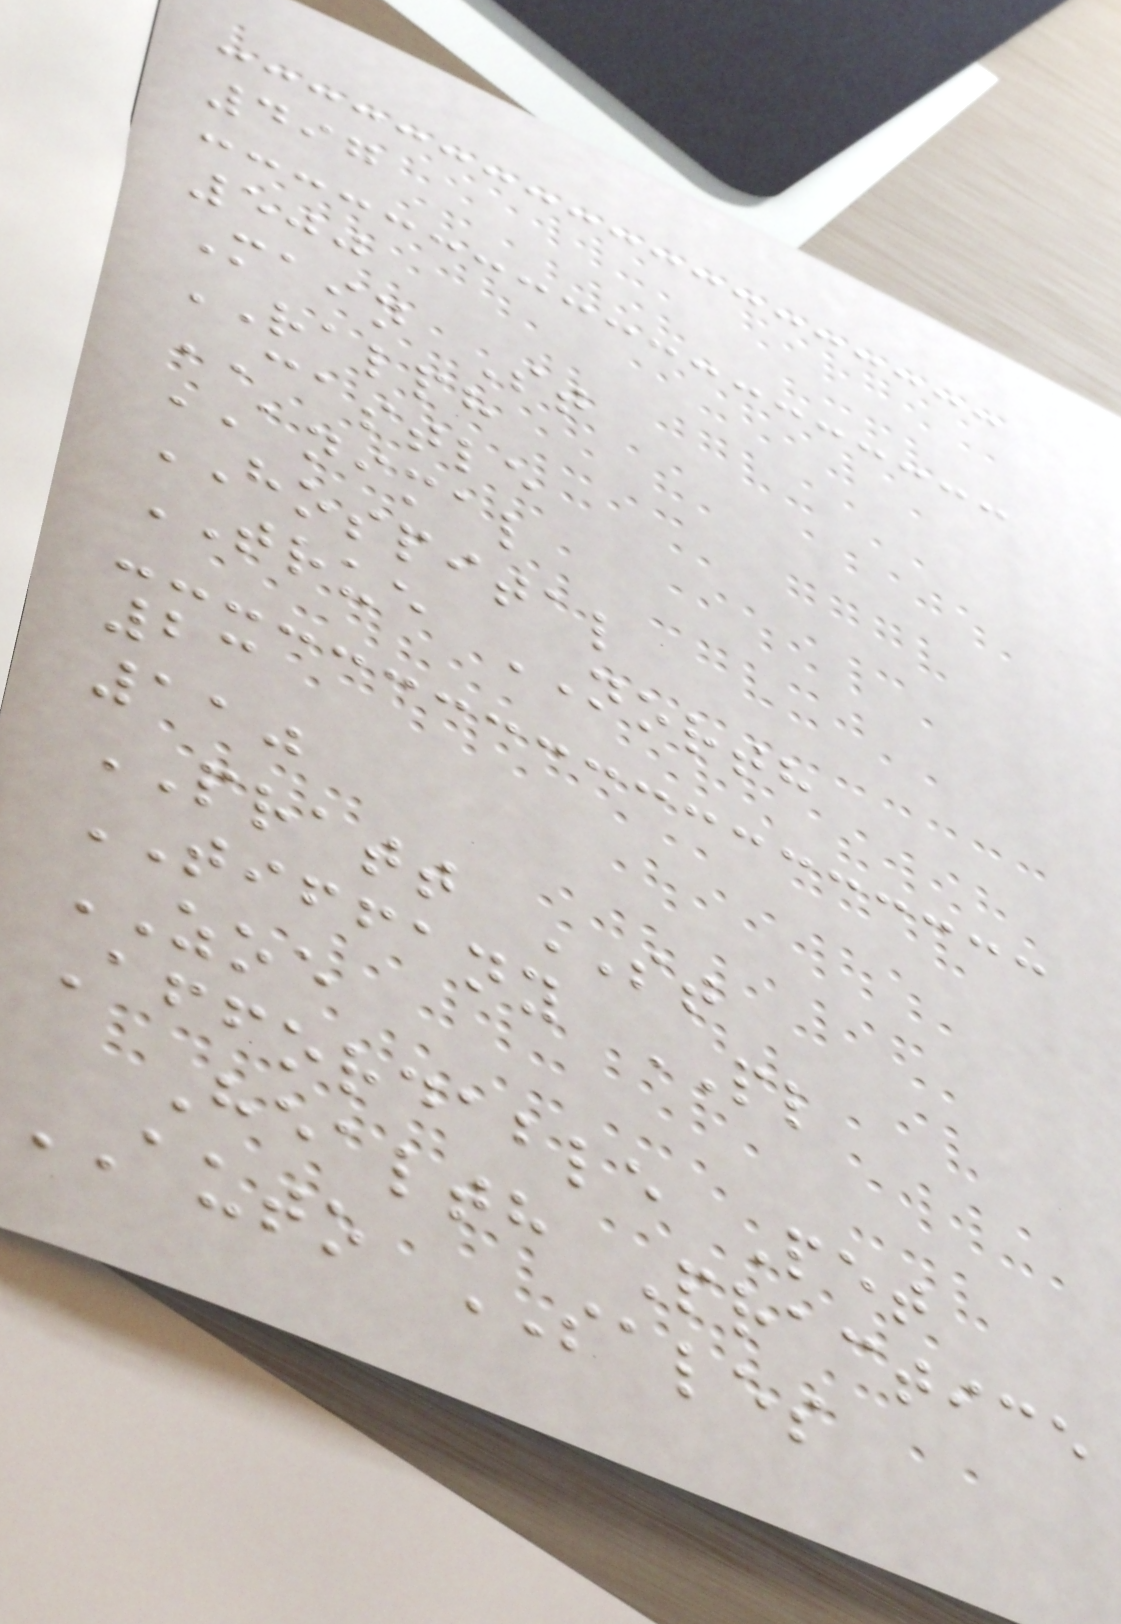497
500
Main St
RALPH
CASTLE
ANIMAL
HOSPITAL
TRUE NORTH
23
110
PRATT ST
TIFFANY PL
ZOE
Affordable Pet
Health Practice
AUTO SALES
